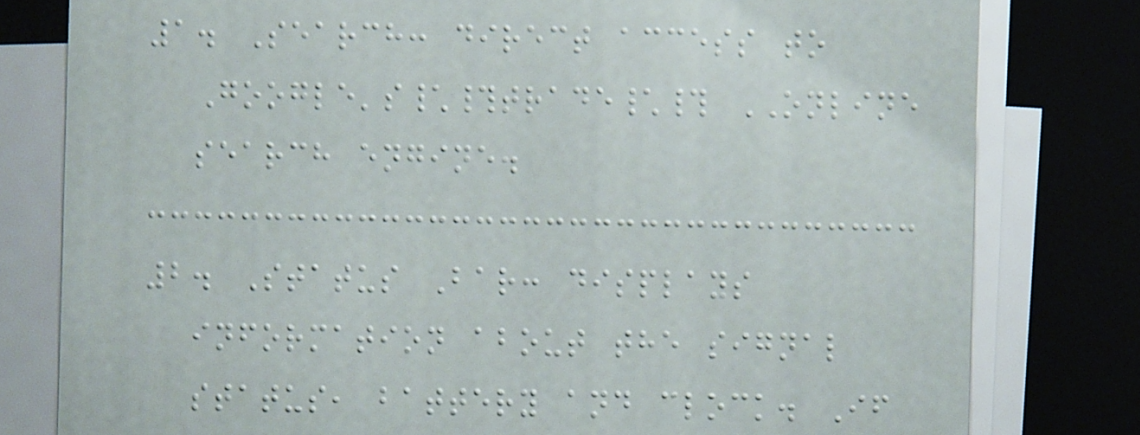1. Search: direct access to
Google's\#trade\# ONLINE
search engine.
2. Status Bar: displays
information about the signal
status, battery and clock. If
